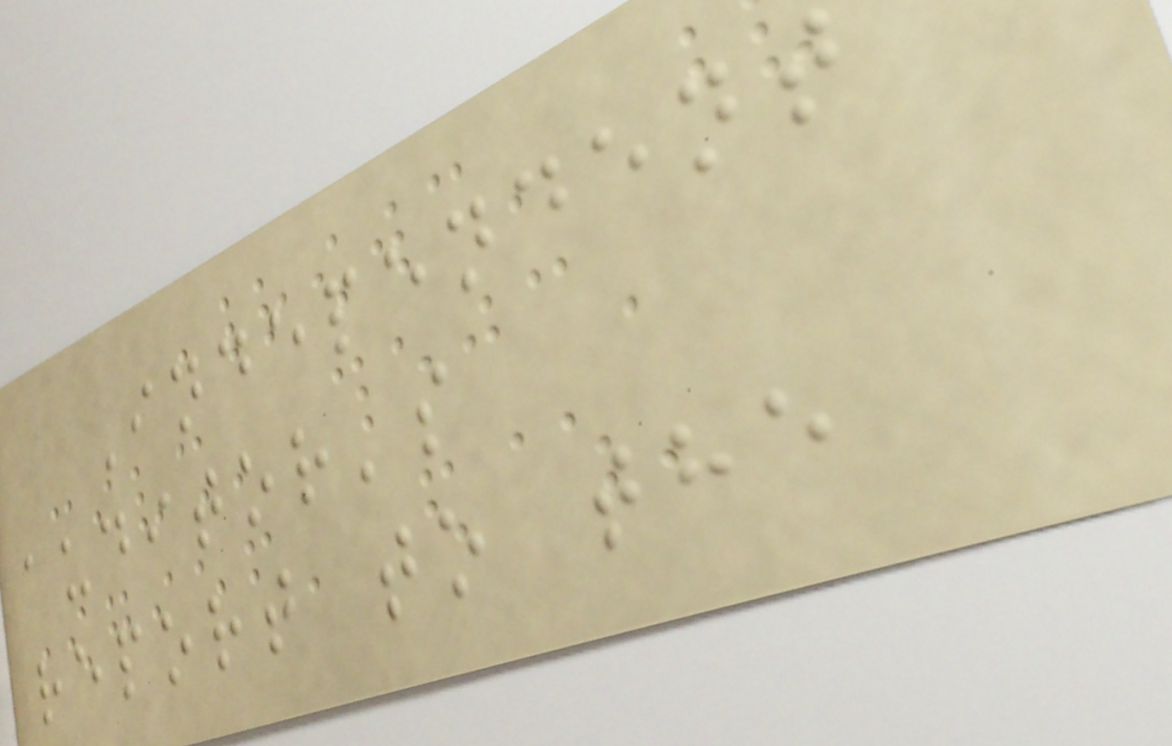Independent
auditor's
report to the
